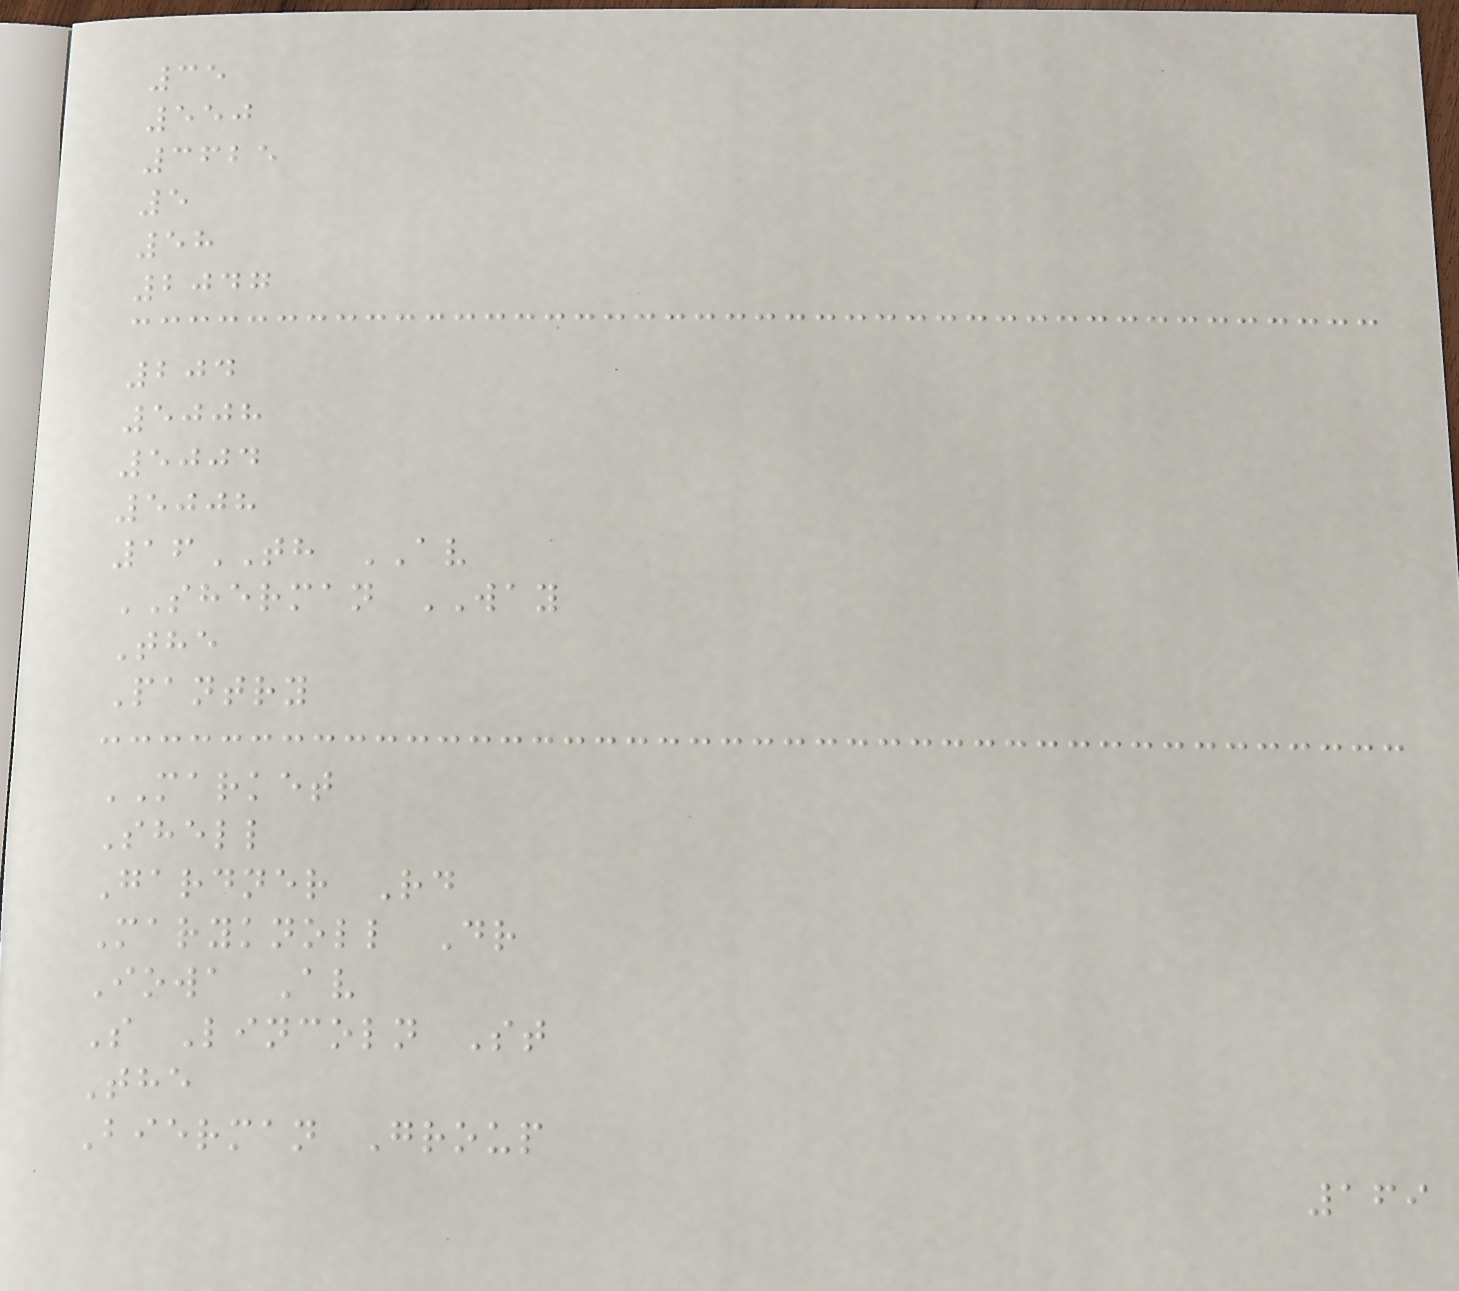35
550
3625
5
58
2047
204
5008
5004
5008
16TH AV
SHERMAN WAY
The
Pantry
MARKET
Shell
Gardner Rd
Maryknoll Dr
Iowa Av
S Lincoln St
The
Bierman Group
169
